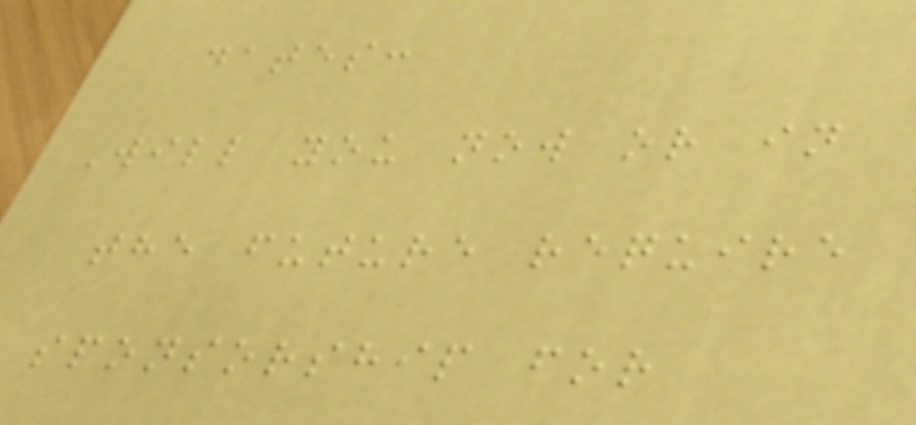dates:
Will you now or in
the future require
sponsorship for
